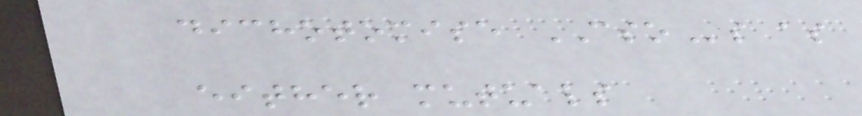dichotomise CSOs as
either mutuals
